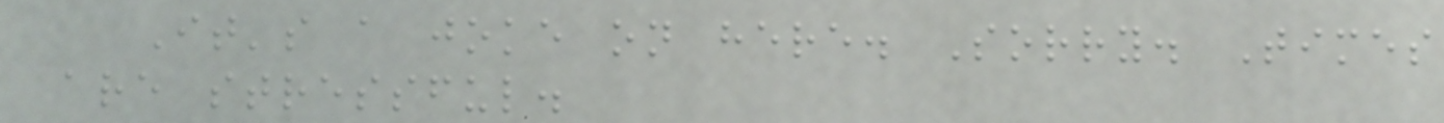It's a joke on here. Sorry. Times
are stressful.
